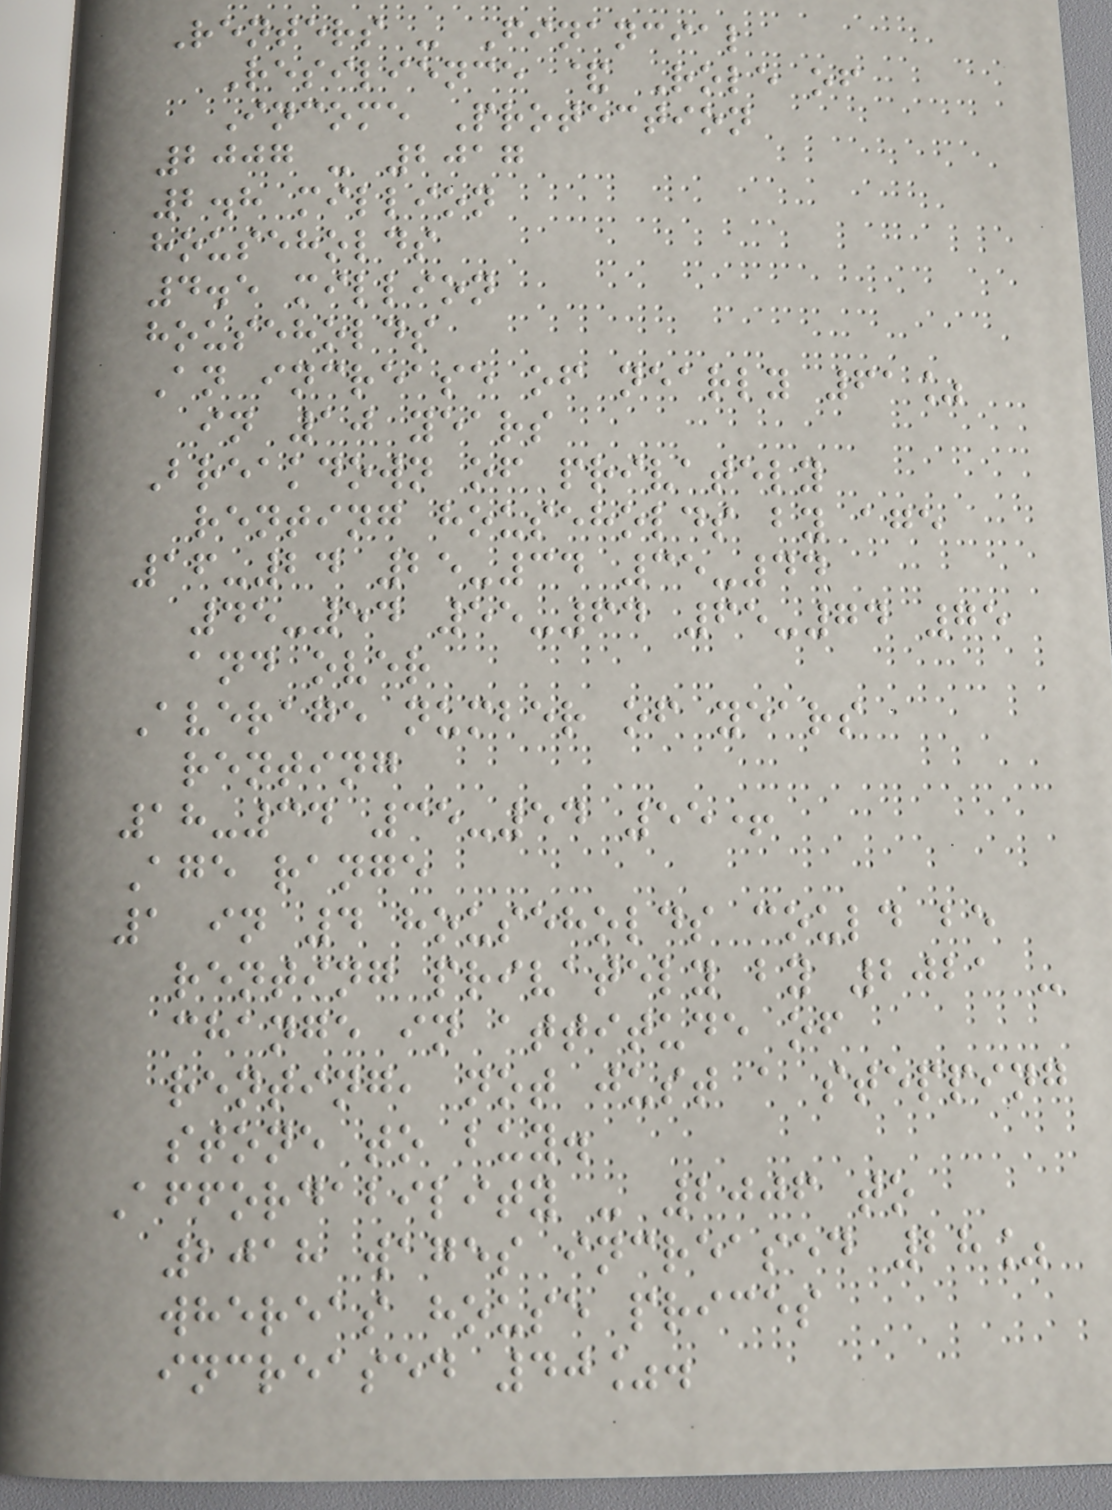Renters - Financial
Resilience & Role of
Income Protection
2007 - 2017
2.8 million
households
4.5 million
households
An increase of nearly 61%
in 10 years
Breakdown of privately
renting households by age
16-24 25-34 35-44
45-54 55-64 65-74 75
and over
Average number of years
renting
18-34 35-54 55+
Age range
1 in 4 households could be
renting privately by 2021 -
change in attitude of
renting, not just a stepping
stone to buy.
Affordability - 2006 to
2018 wages increased 28%
whereas house prices
increased 40%.
